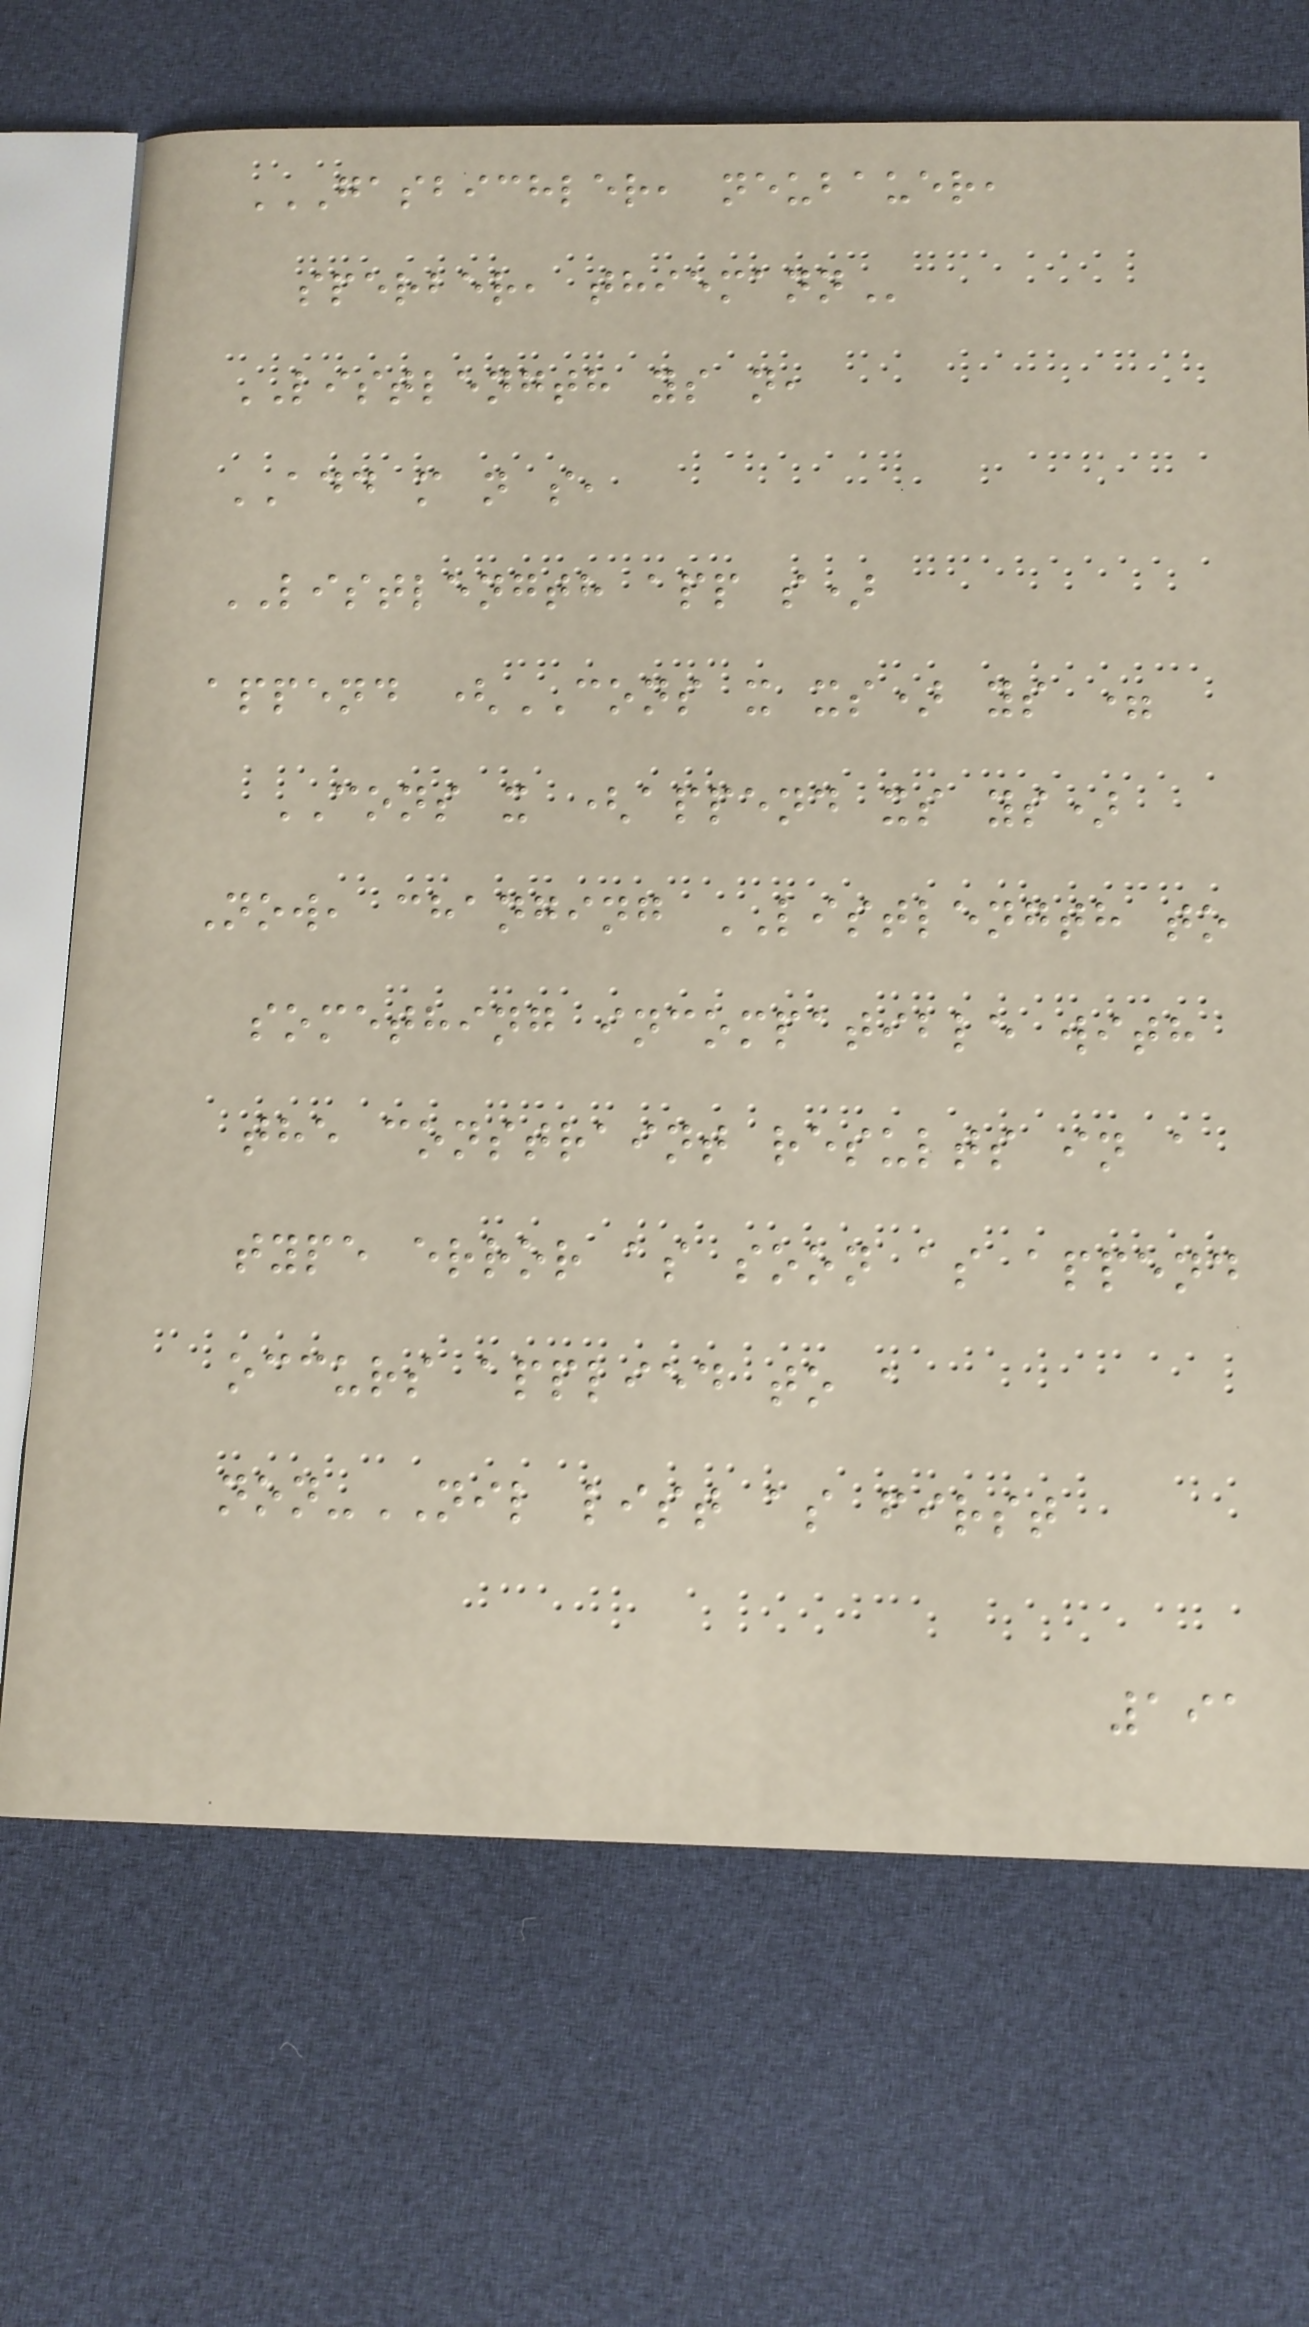GASBICHLER, NEUBAUER,
SPERBER, THIEMANN
LISTLENGTH ys n,
ADD m n s,
LISTLENGTH app s)
append (CONS x xs) ys =
CONS x (append xs ys)
Now, changing LISTLENGTH to
something incompatible with
the constraint results in a
type error as soon as append
occurs applied to a
non-NIL list as first
191
